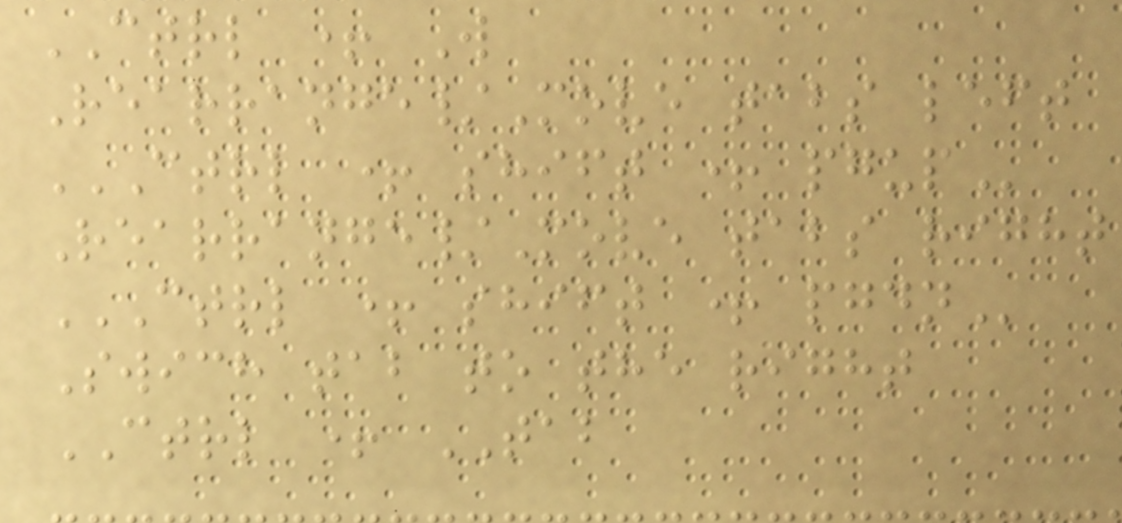CTRL + W
Rearrange/Move tabs left
CTRL + SHIFT + PGUP
Rearrange/Move tabs right
CTRL + SHIFT + PGDN
Swich tab to the right
CTRL + TAB
